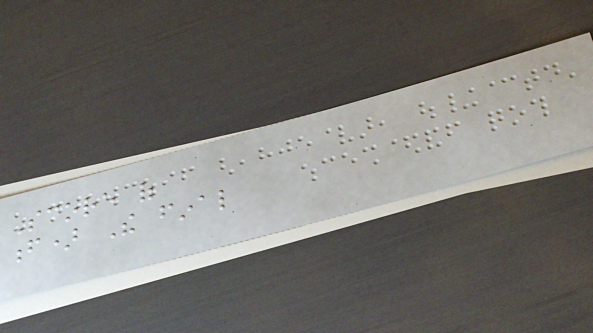Score of
f) The final
